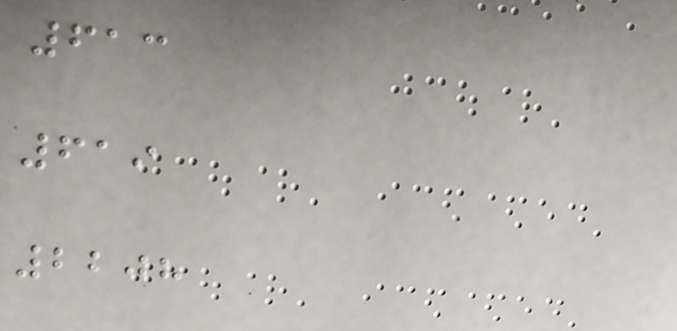613
619
2208
